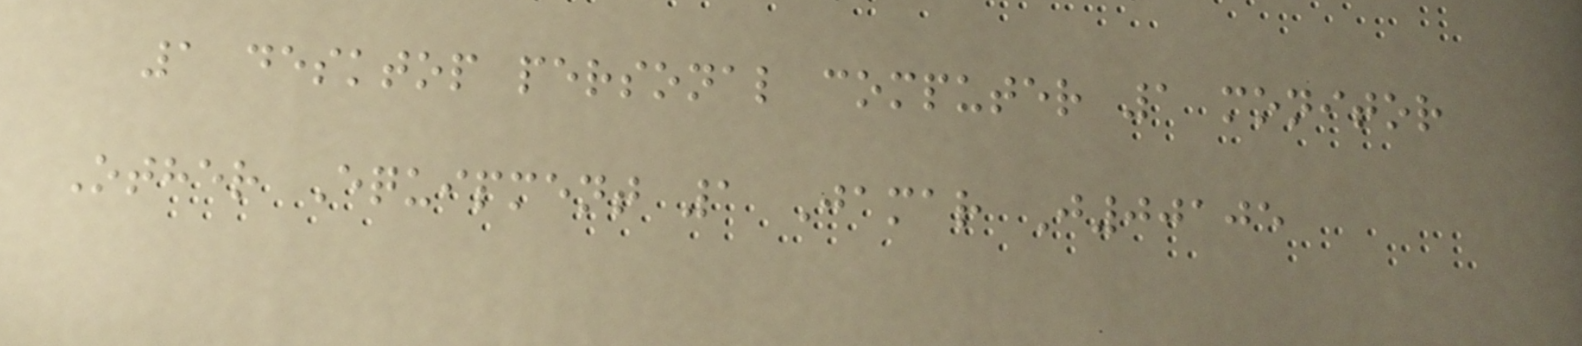1 desktop personal computer 1 monitor
Other Equipment 1 Jamar J00105
